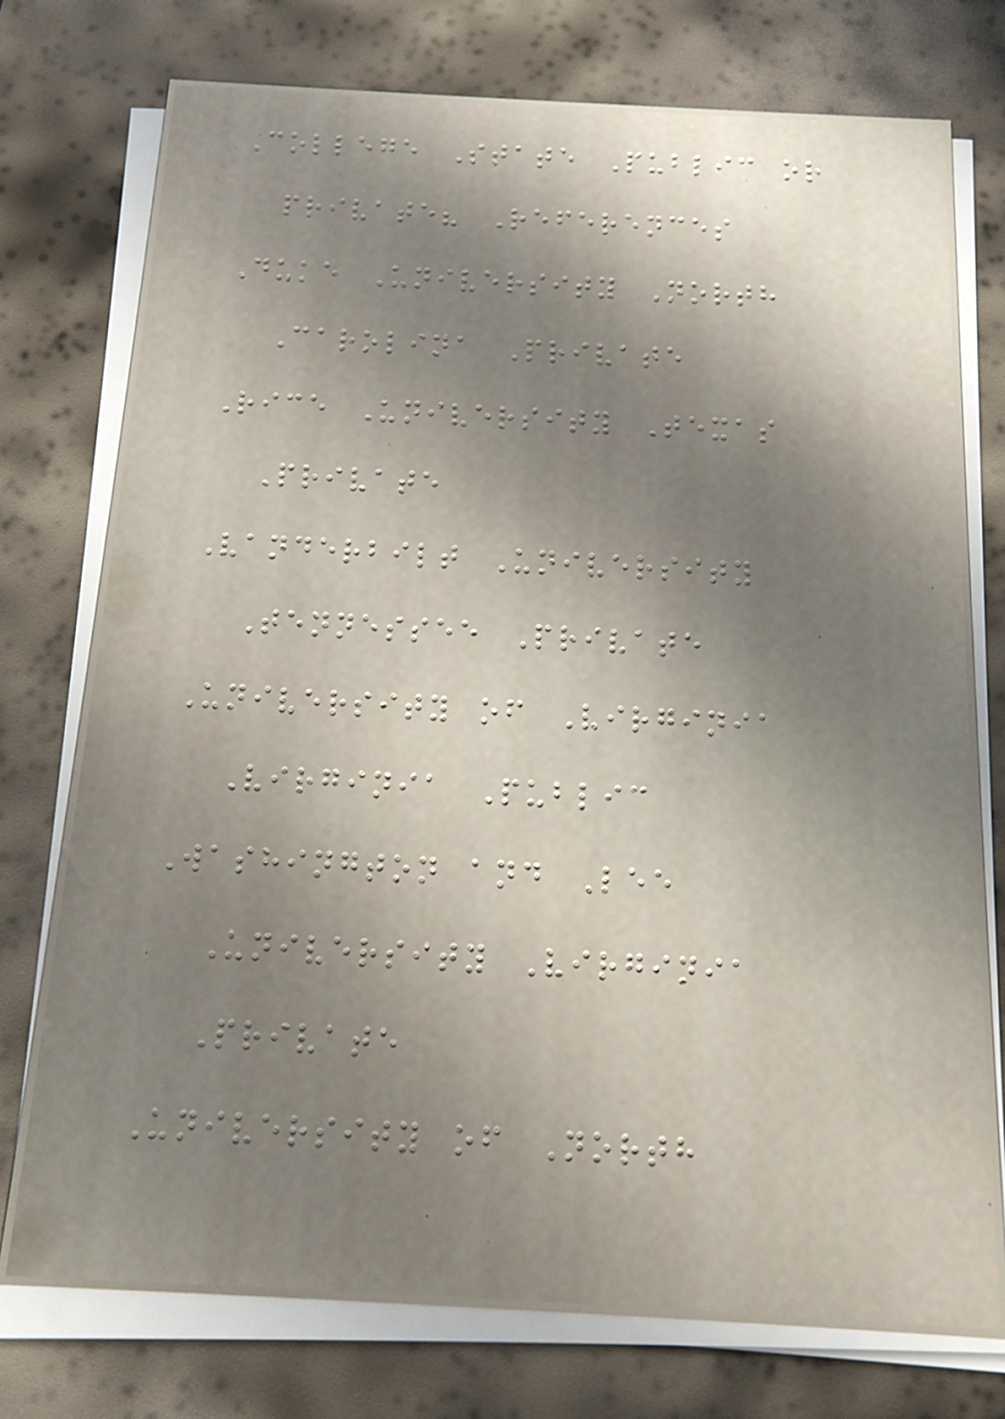College State Public or
private? References
Duke University North
Carolina Private
Rice University Texas
Private
Vanderbilt University
Tennessee Private
University of Virginia
Virginia Public
Washington and Lee
University Virginia
Private
University of North
